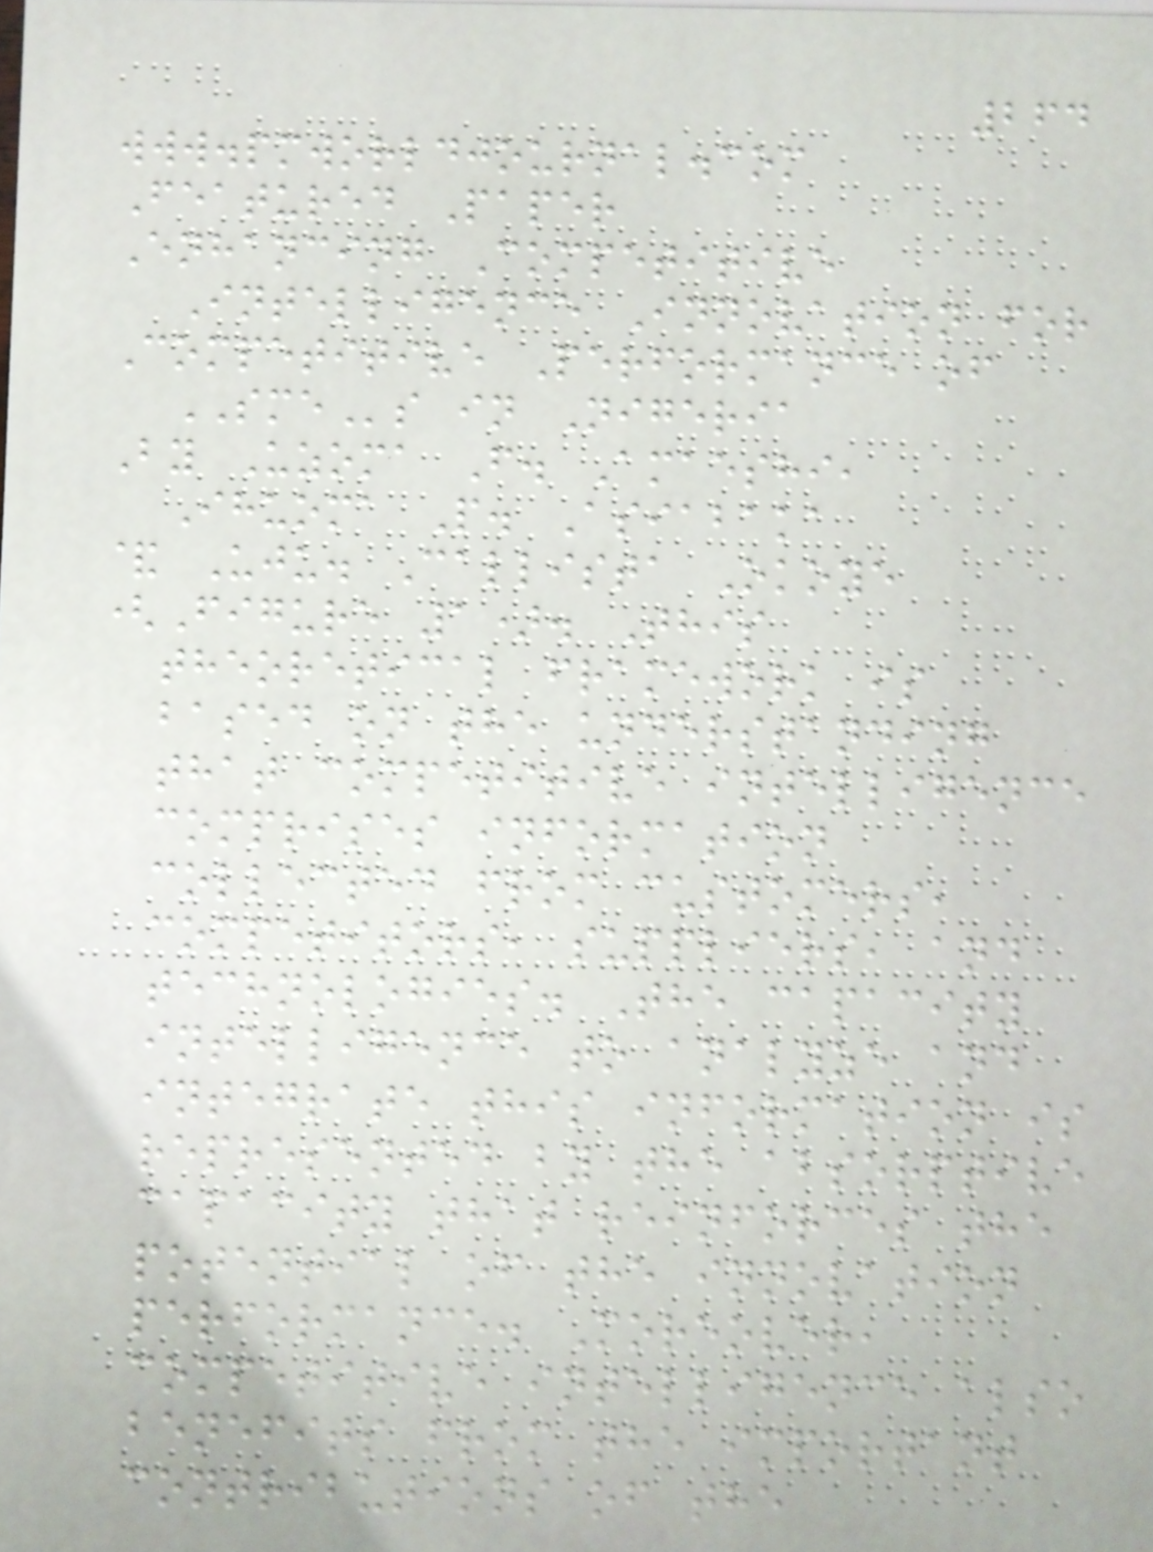264
www.pmworldjournal.com
Featured Paper
Enhancing Competitive
Intelligence Innovation for
Competitive Performance of
SMEs in Nigeria
By Uzoma F. Amaeshi,
Ihuoma P. Asiabaka
& Uju. Callista Okoye
(Figure 1). This
theoretical framework is
based on the understanding
that competitive intelligence
comprises information
collected from customers,
competitors, suppliers, and
technologies. The capacity
intelligence to analyze and
integrate this information is
represented by the absorptive
capacity that reinforces the
potential of the innovation
performance. Moreover,
competitive intelligence also
benefits from the important
contributions of the
